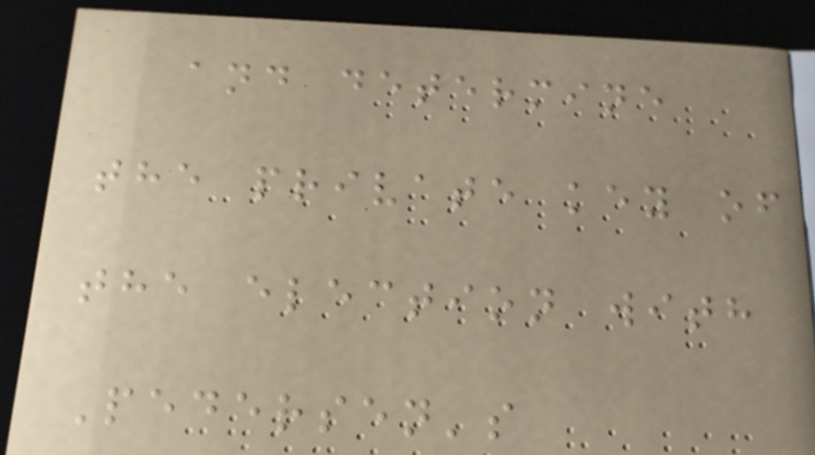and determine
the private key of
the election with
Pedersen's
